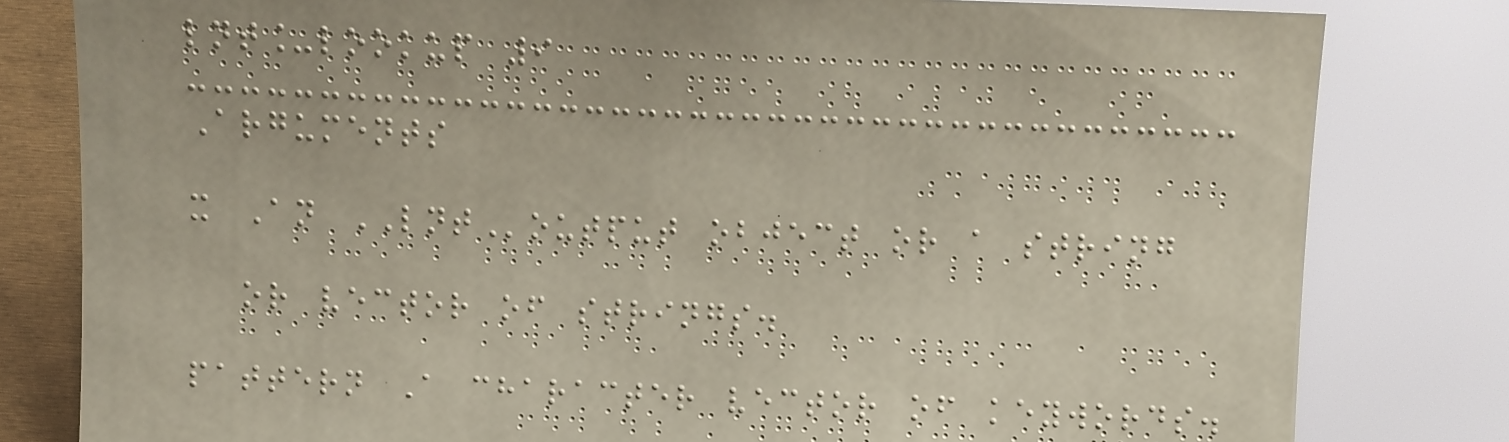lnt_lookup 9
Arguments
x An LNToutput object or a string
or vector of strings.
pattern A character vector of keywords.
